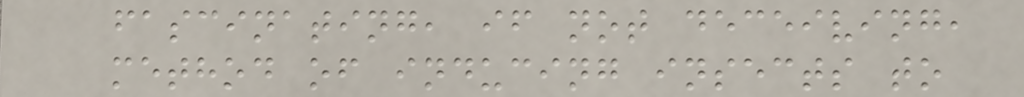fascinating, if not deceiving,
method of inducing insects to
